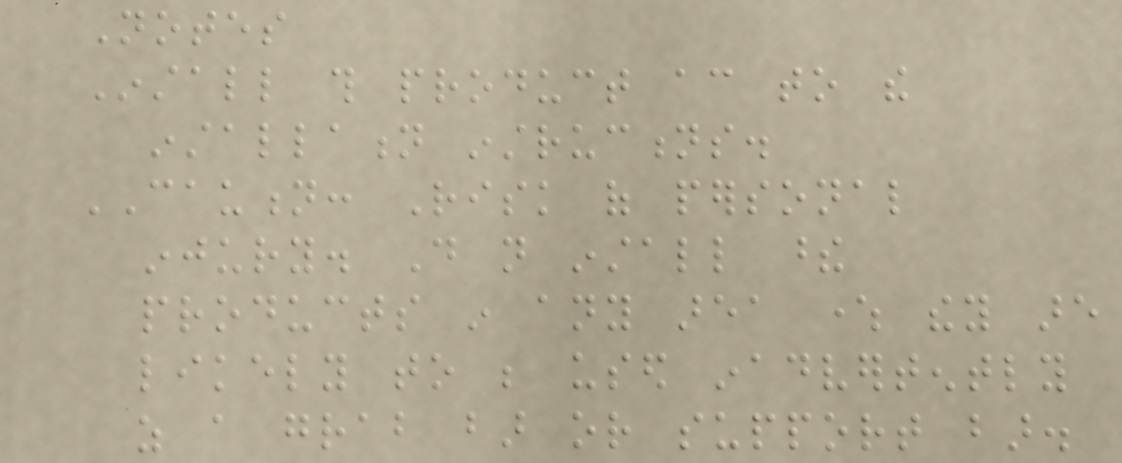Notes
Install this product according to the
installation instructions.
CAUTION: Risk of personal
injury. Do not install these
products in any area where they are
likely to be used inadvertently
as a grab bar or support bar.
